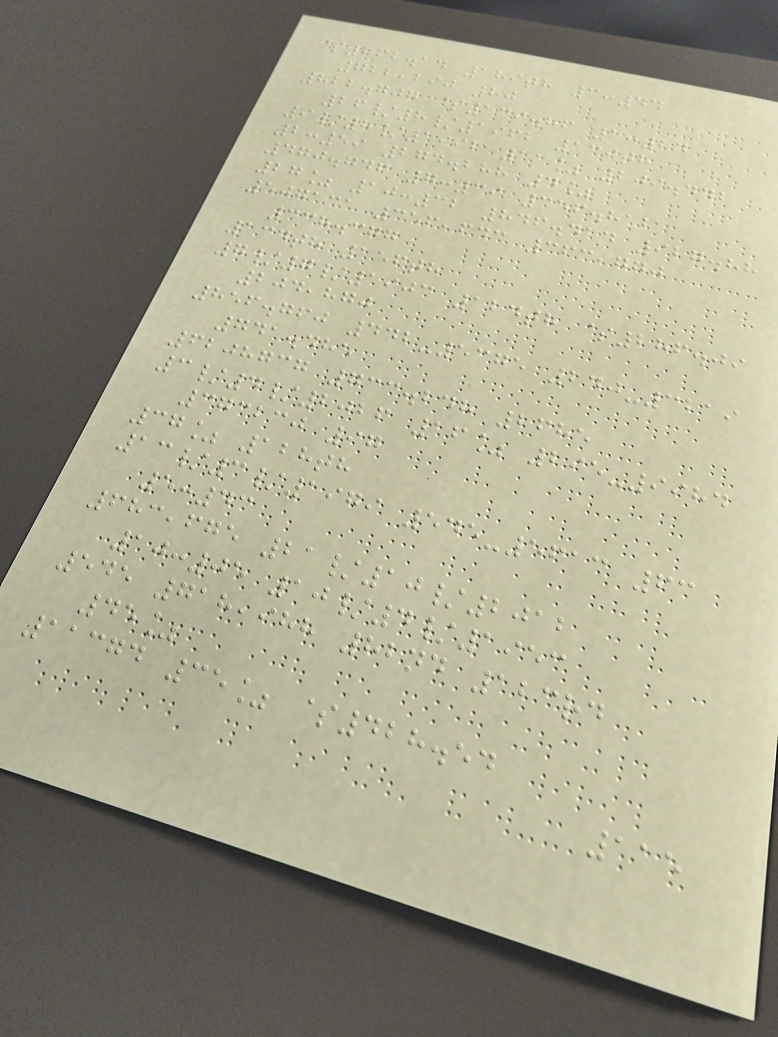$262.14 189th 3:44
722,290 80
822.707 $139.86 1:24
26/8/1962 139th
9/8/1992 11% 209.442
2:59 274.288 4%
470.746 7:39 356.812
27% 10:32 846.414 927.88
507131 356,643 363,770
338.377
134th 156th
7/7/1903 124th $286.09
204,870
856.760 442-5375 240-3219
741.485
6208737 733.248 2685
3/4/2026 16% 295-9984
373230 97
37% 128th
13/3/1979 545-5613 63
5:43
683,675 21/10/2012
10:05 10/4/1953
545 718,988 82nd 123rd
45%
11374 35% $428.54
115
